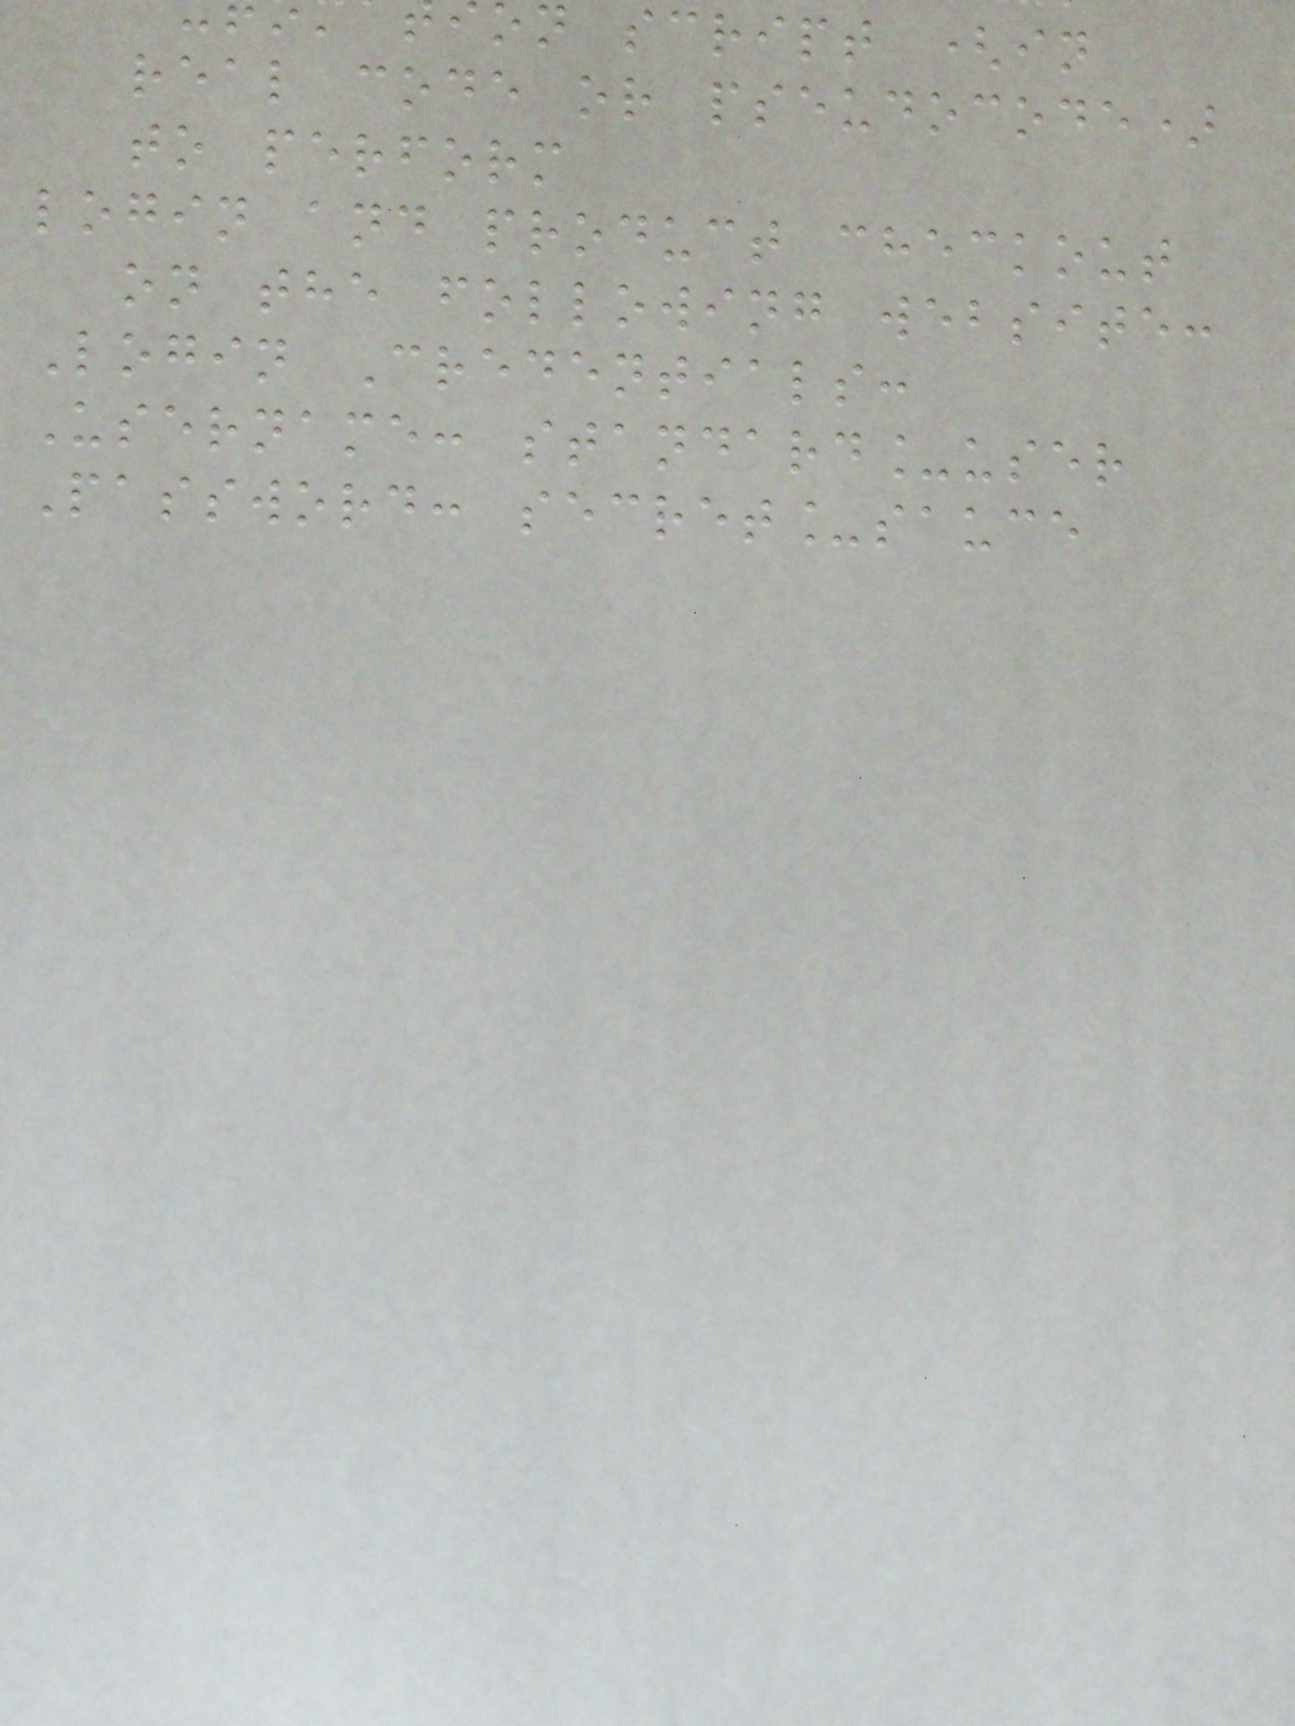on script (in
real code or pseudocode)
to perform
login and product checkout
on the following website:
Login Credentials:
Username: standard_user
Password: secret_sauce
